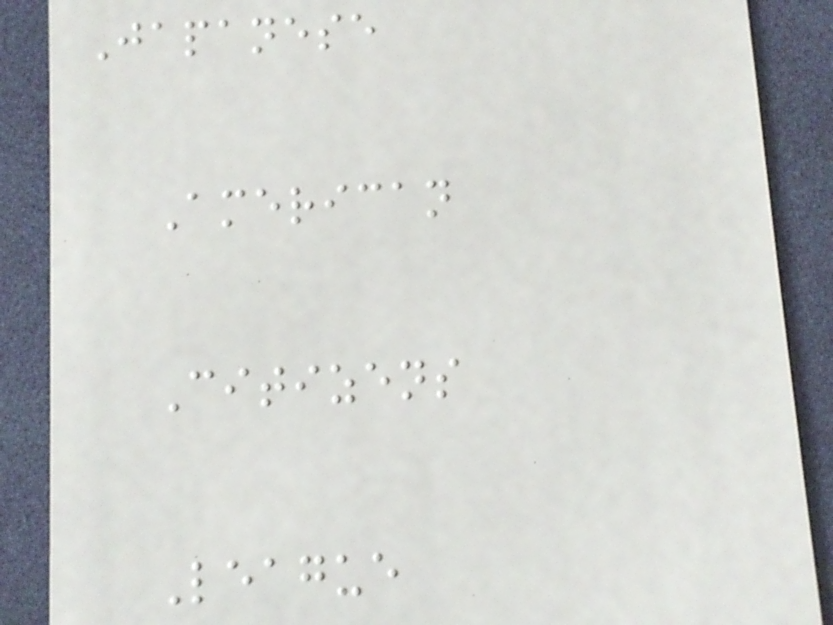Japanese
American
Citizens
League
